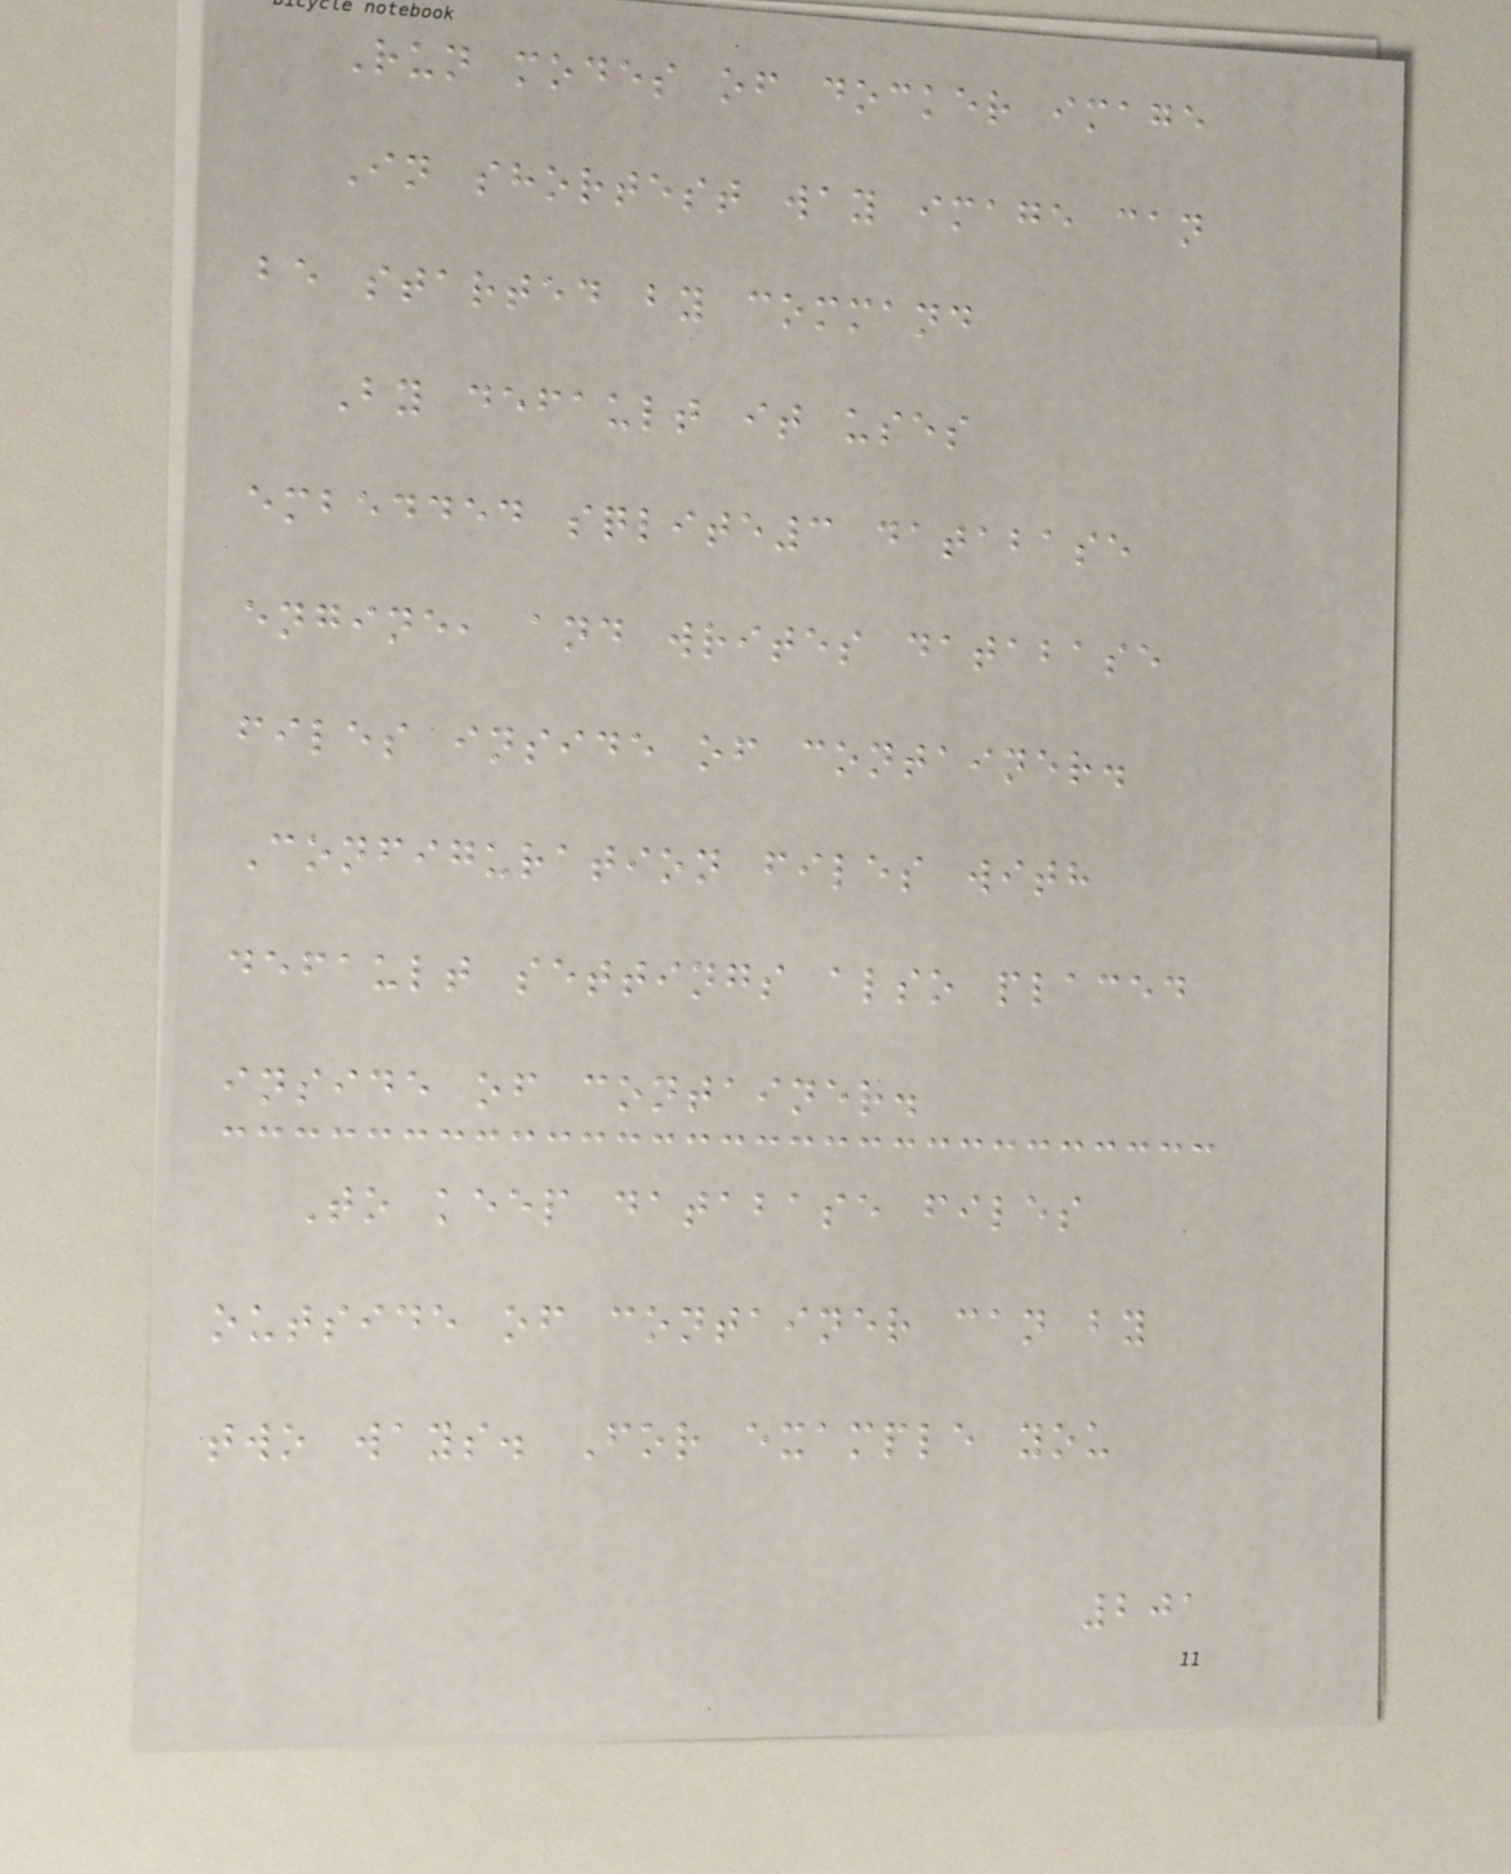Run modes of docker image
In shortest way image can
be started by command
By default it uses
embedded sqlite3 database
engine, and writes database
files inside of container.
Configuration files with
default settings also placed
inside of container.
To keep database files
outside of container can by
two ways. For example you
201
